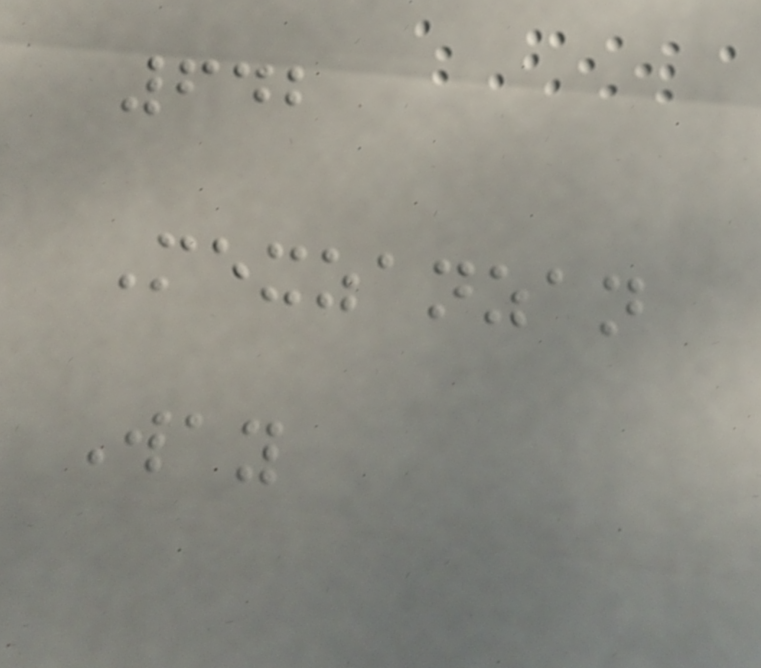642
Mexzanzan
Way
